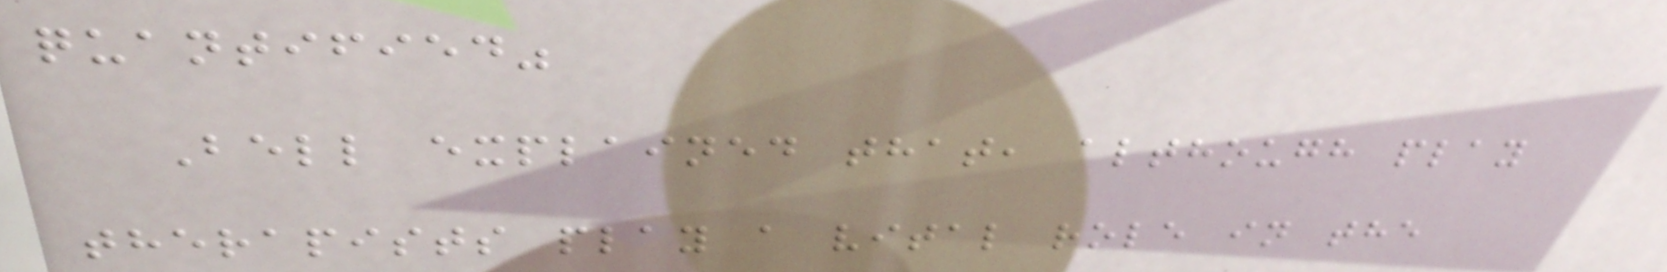quantified"
Bell explained that, although play
therapists play a vital role in the
